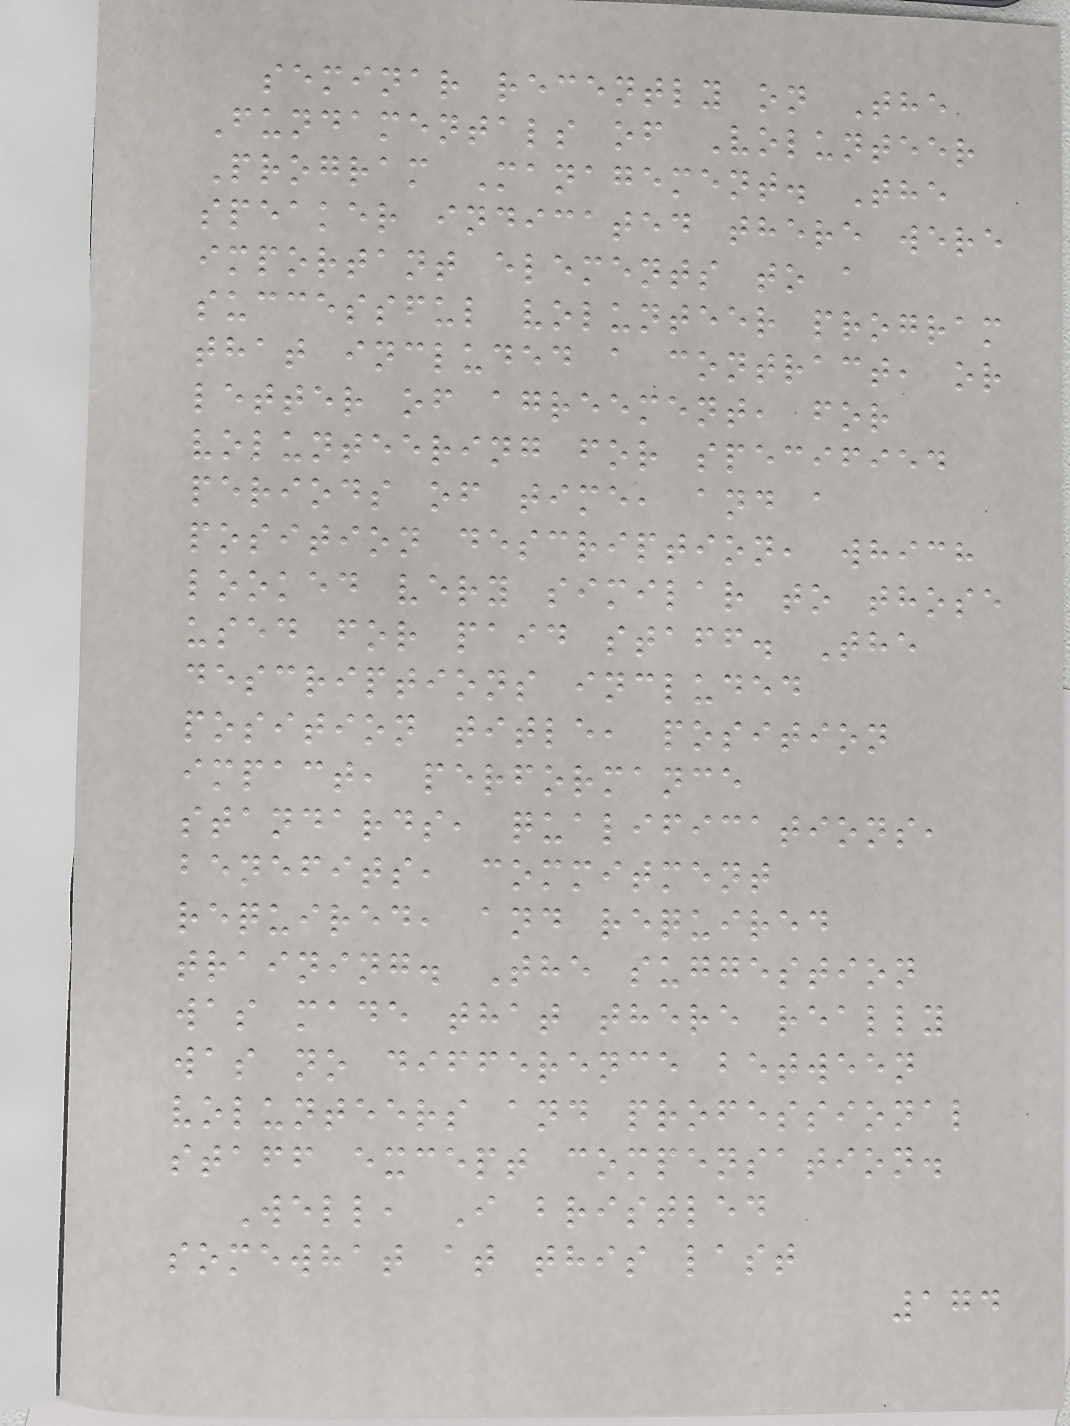seminar recently on The
Fundamentals of Volunteer
Program Management. The
speaker indicated there were
important elements to a
successful volunteer program
that included a contract, or
letter of agreement, for
volunteering for specified
periods of time, and a
position description, which
looked very similar to those
used for paid staff. The
descriptions included
position title, position
impact, performance
standards, qualifications,
benefits, commitment
required, and required
training. The suggestion
was made that there really
was no difference between
volunteers and professional
staff except compensation.
Well, I bristled
somewhat at this last
174
